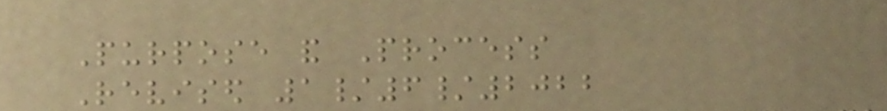Purpose and Process
Revised 1/6/2022
